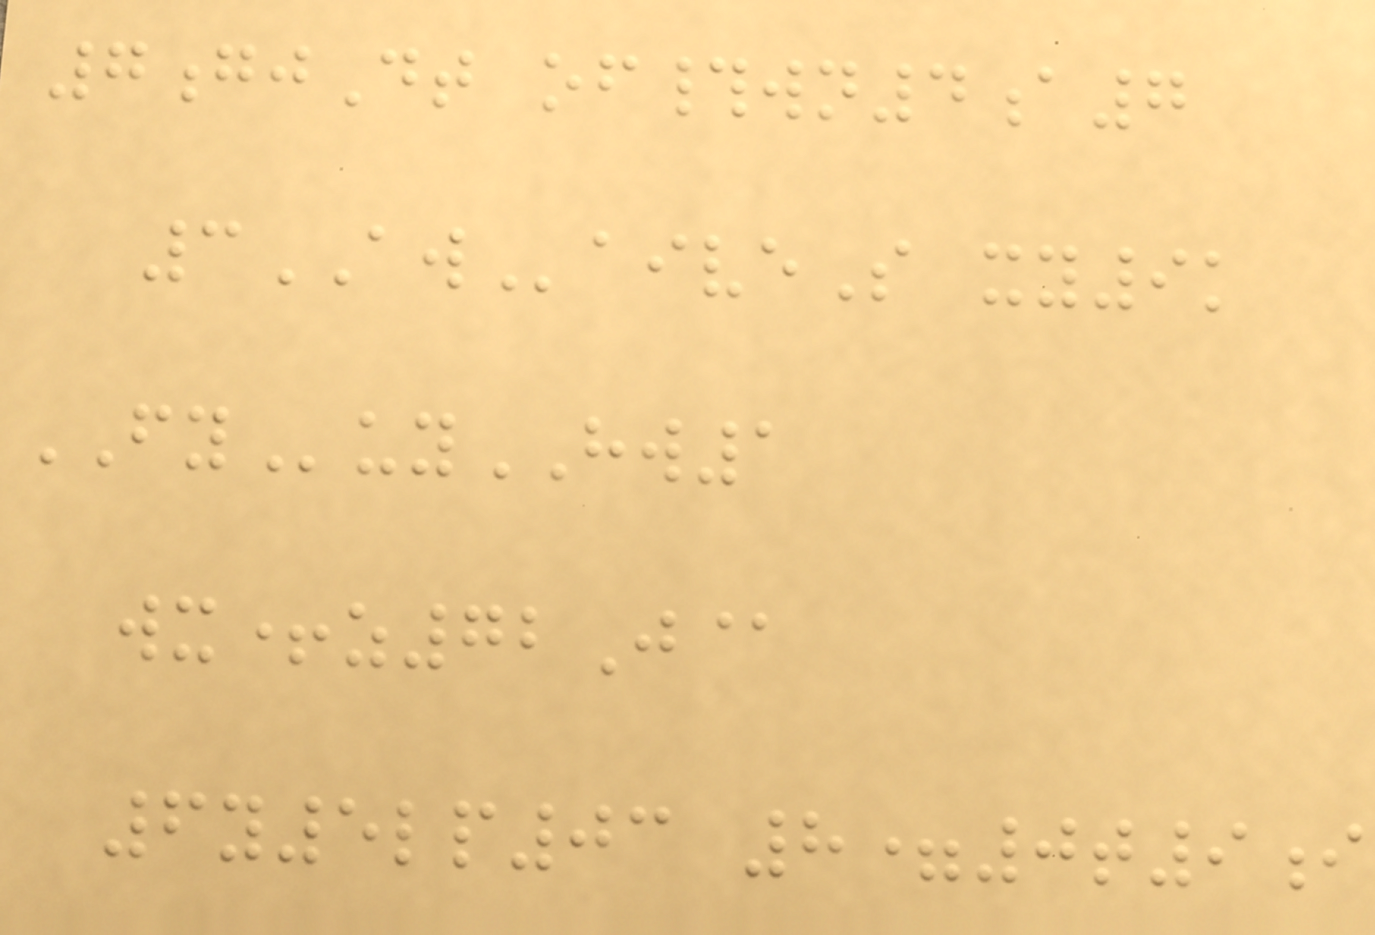7gjDt of#wn4a7
3AWaiveS xy9k
FYuyHW1
wx+z72J@
6y5lp03 8=0t9i
